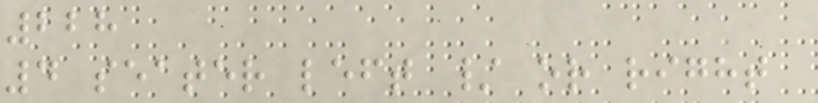228
4 seater left / or right
